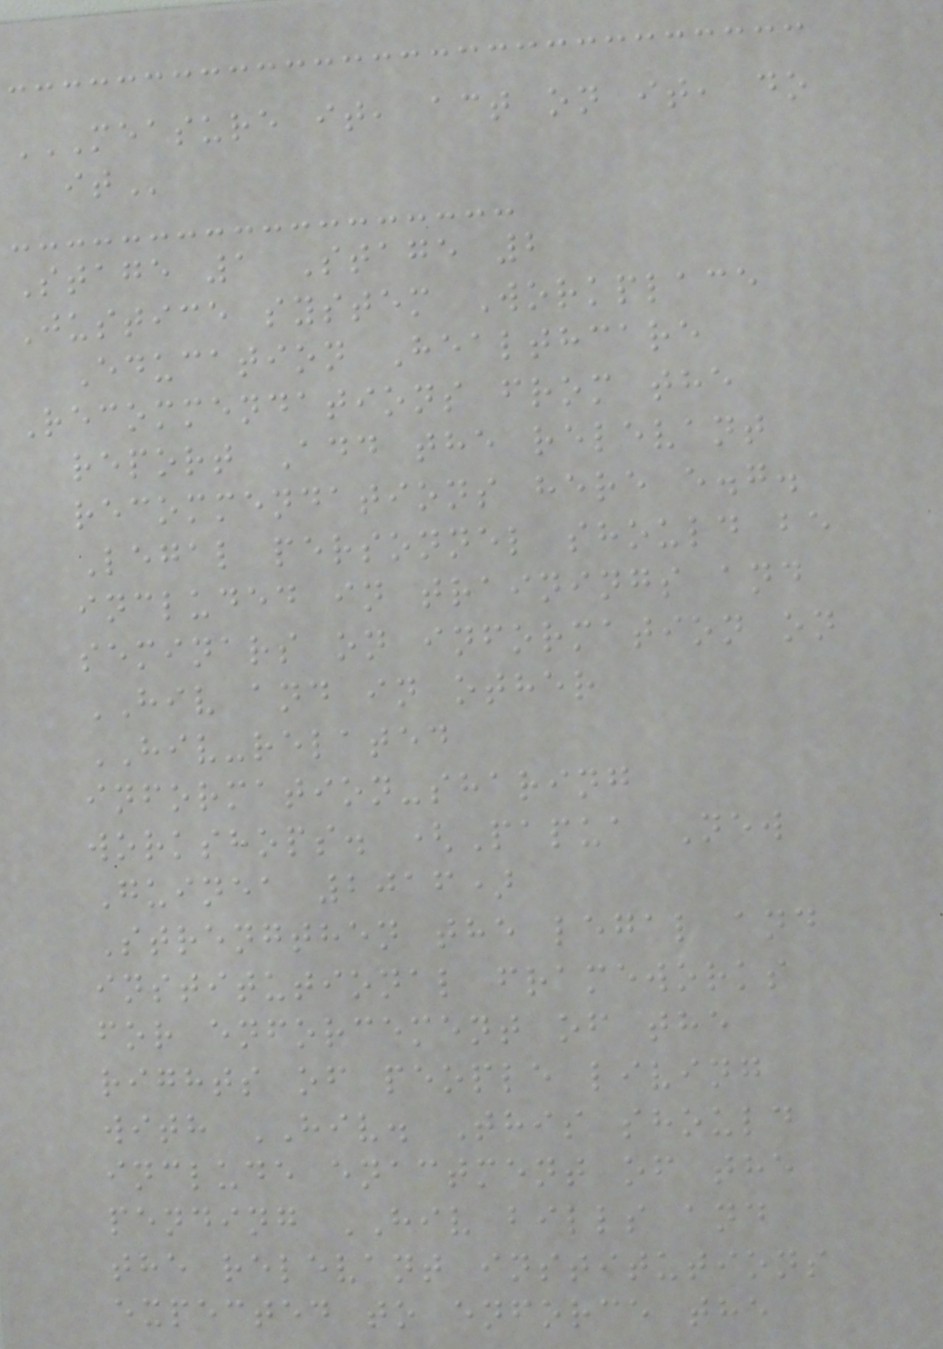MEASURE IT, ACT ON IT, DO
IT
Stage 1 Stage 2
Justice system Workplace
Education Healthcare
Recommendations from the
report Add the relevant
recommendations here e.g.
Legal personnel should be
included in trainings and
seminars on information on
HIV and in other
HIV-related
information-sharing
workshops. (Papua New
Guinea 2016)
Strengthen the legal and
institutional frameworks
for enforcement of the
rights of people living
with HIV. This should
include enactment of the
pending HIV bills and
the relevant institutions
expected to enforce the
